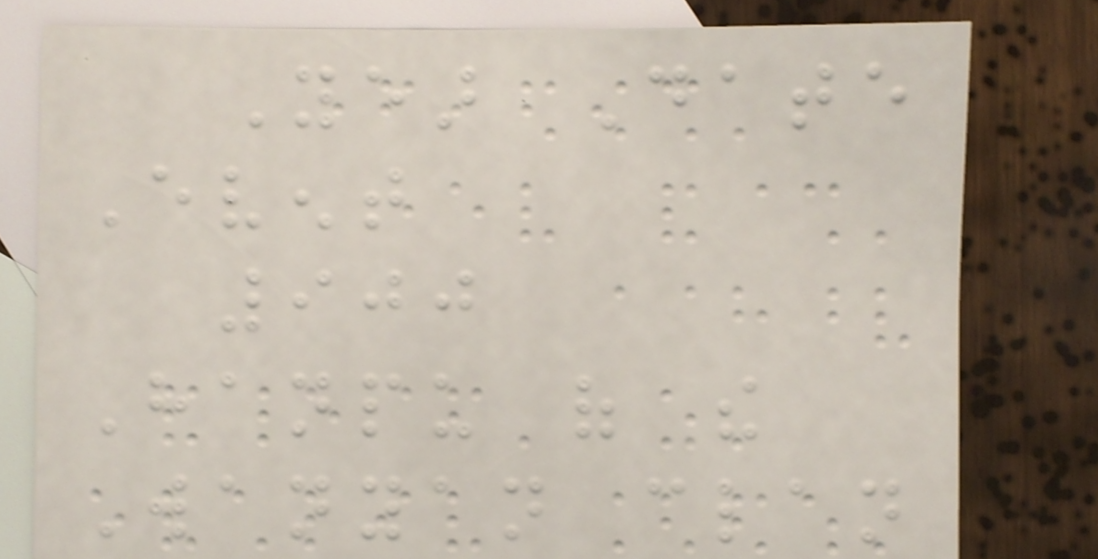Year Date
Event
900
Hanpu of the
Wanyan clan
